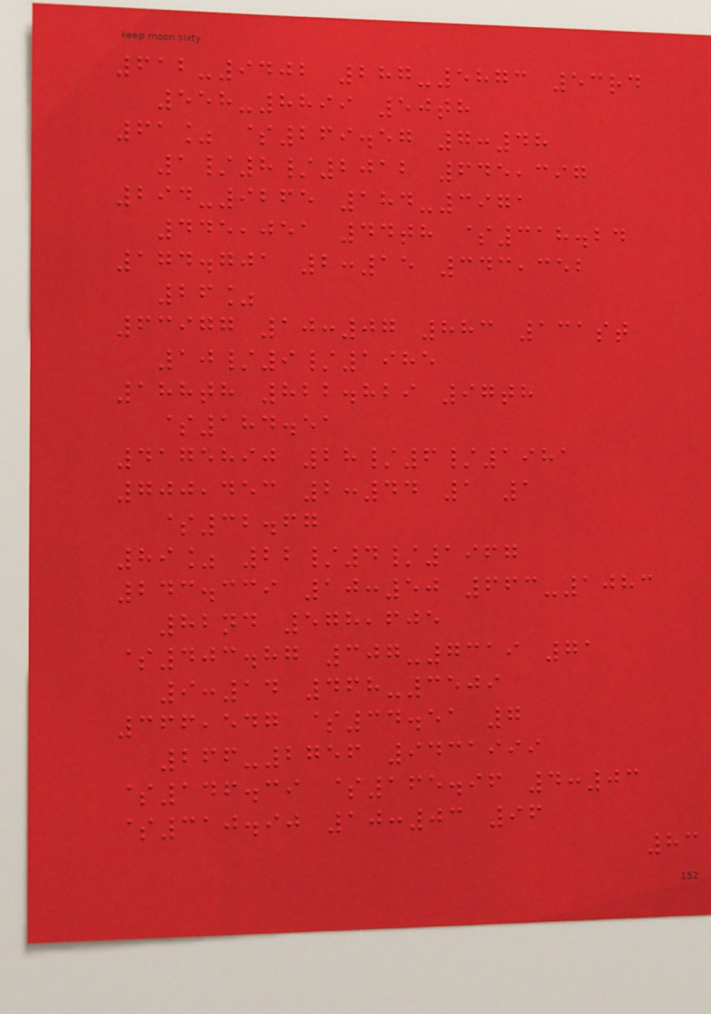612-9402 287-5873 53rd
558-8899 50th
61% $269.57 7:48
1/8/2012 645,397
294-9265 184-3971
445,051 44th $318.24
174.701 2:15 343,352
26%
63977 10:07 883 131st
10/9/1985
188th 822.829 97th
$184.51
4175890 28/6/1981
700,453 2:44 1 1
$32.67
89% 22/4/1967
243.339 10:50 663-1083
82nd 578,605
$403.87 307-7319 71
9:14 468-3509
366,547 $34.51 7
266-2756 9431999
$146.39 $165.96 4:03
$310.90 10:03 96
83
